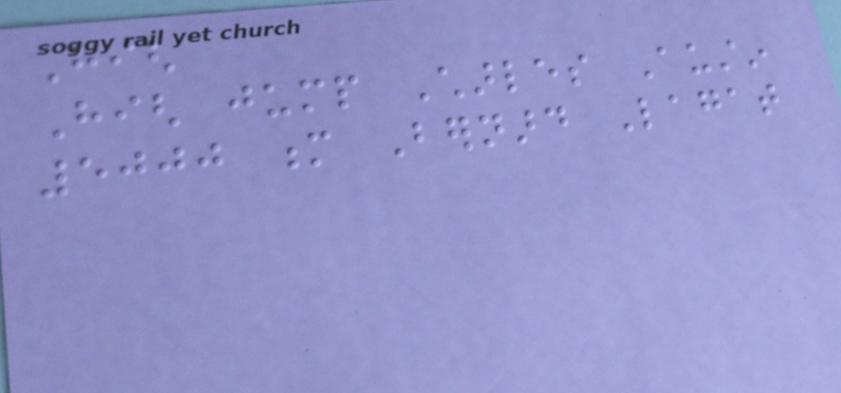High
High jump Charles Austin
5000 m Bernard Lagat
